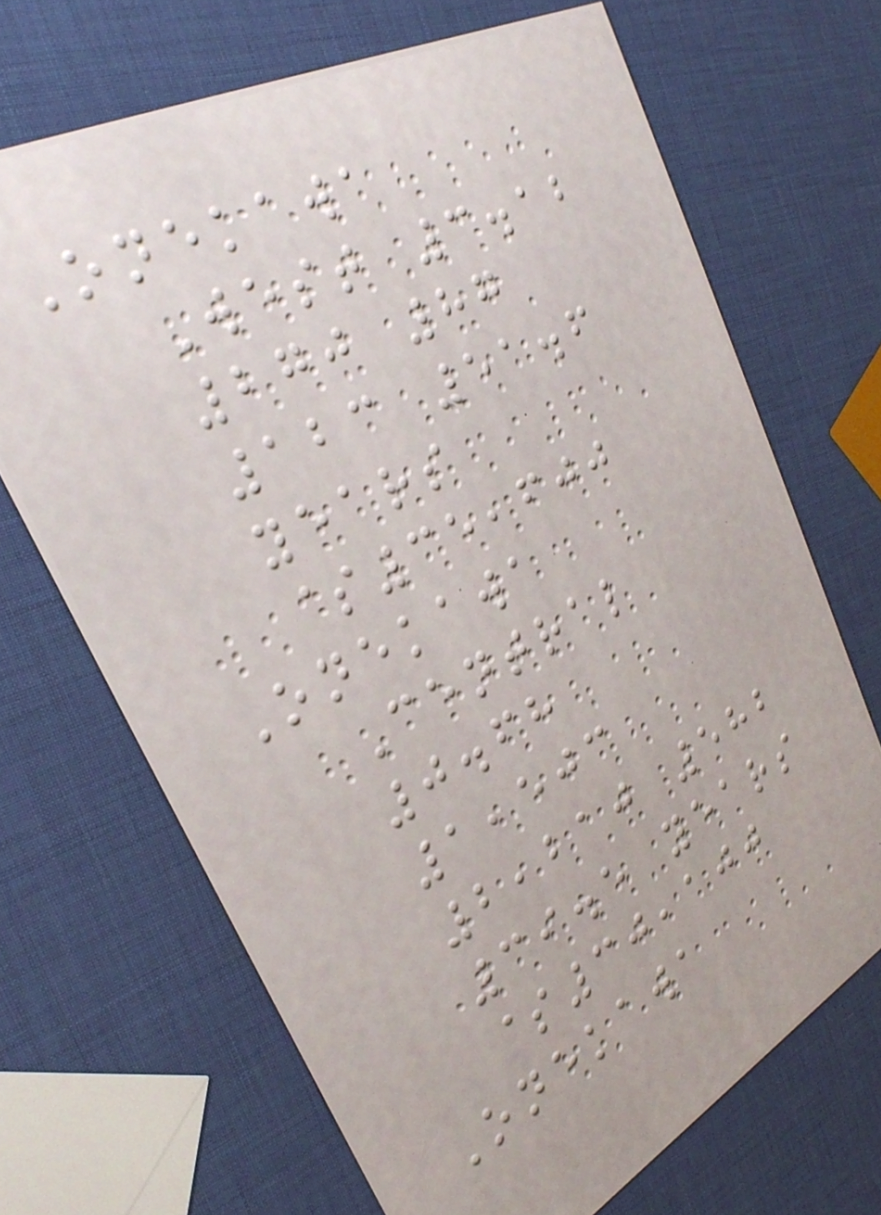Onekawa
West 3.12
270 87
123 51.6
years
$35,600
Onekawa
Central
0.68
1,503
2,210 582
39.5 years
$30,100
Onekawa
